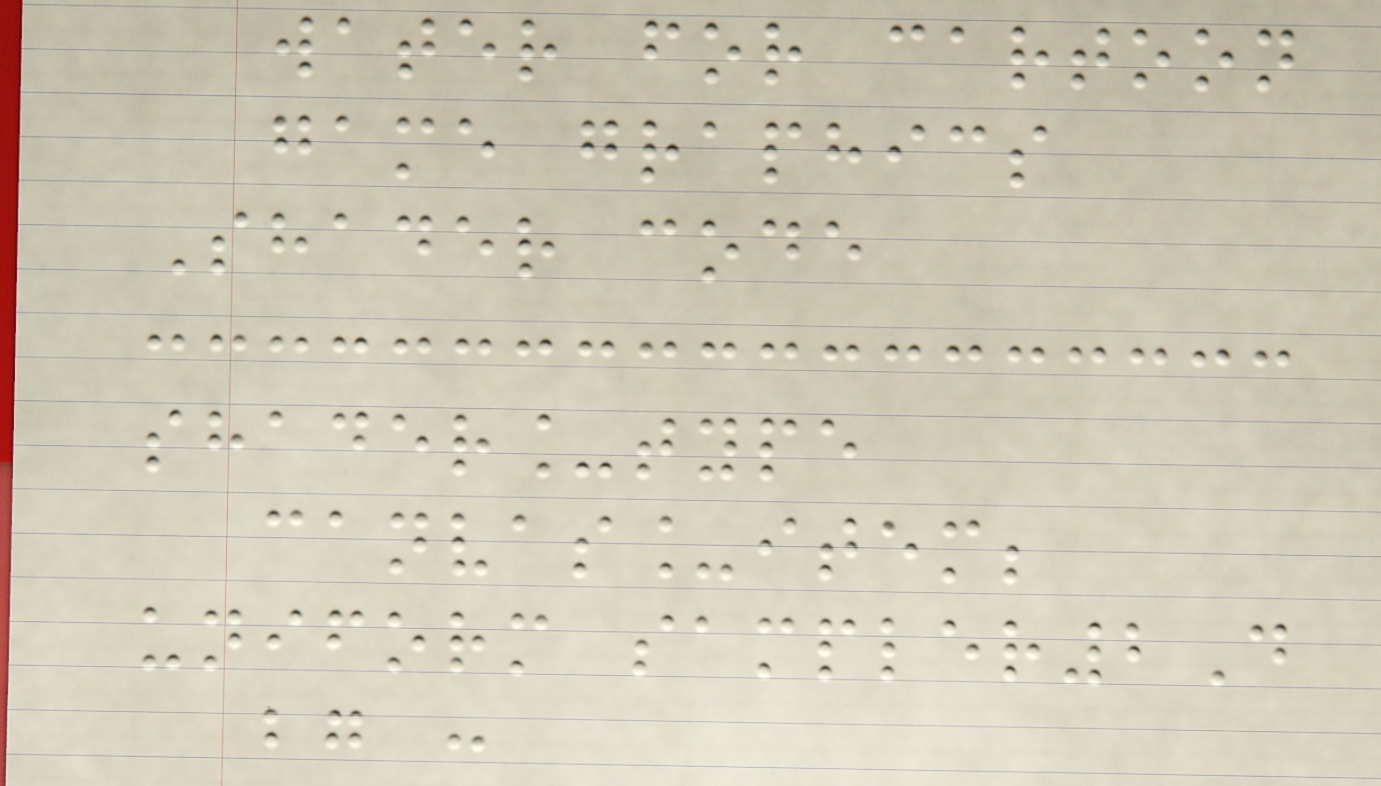water for cartoon
game graphics
Shader code
shader_type
canvas_item;
uniform sampler2D
bg :
